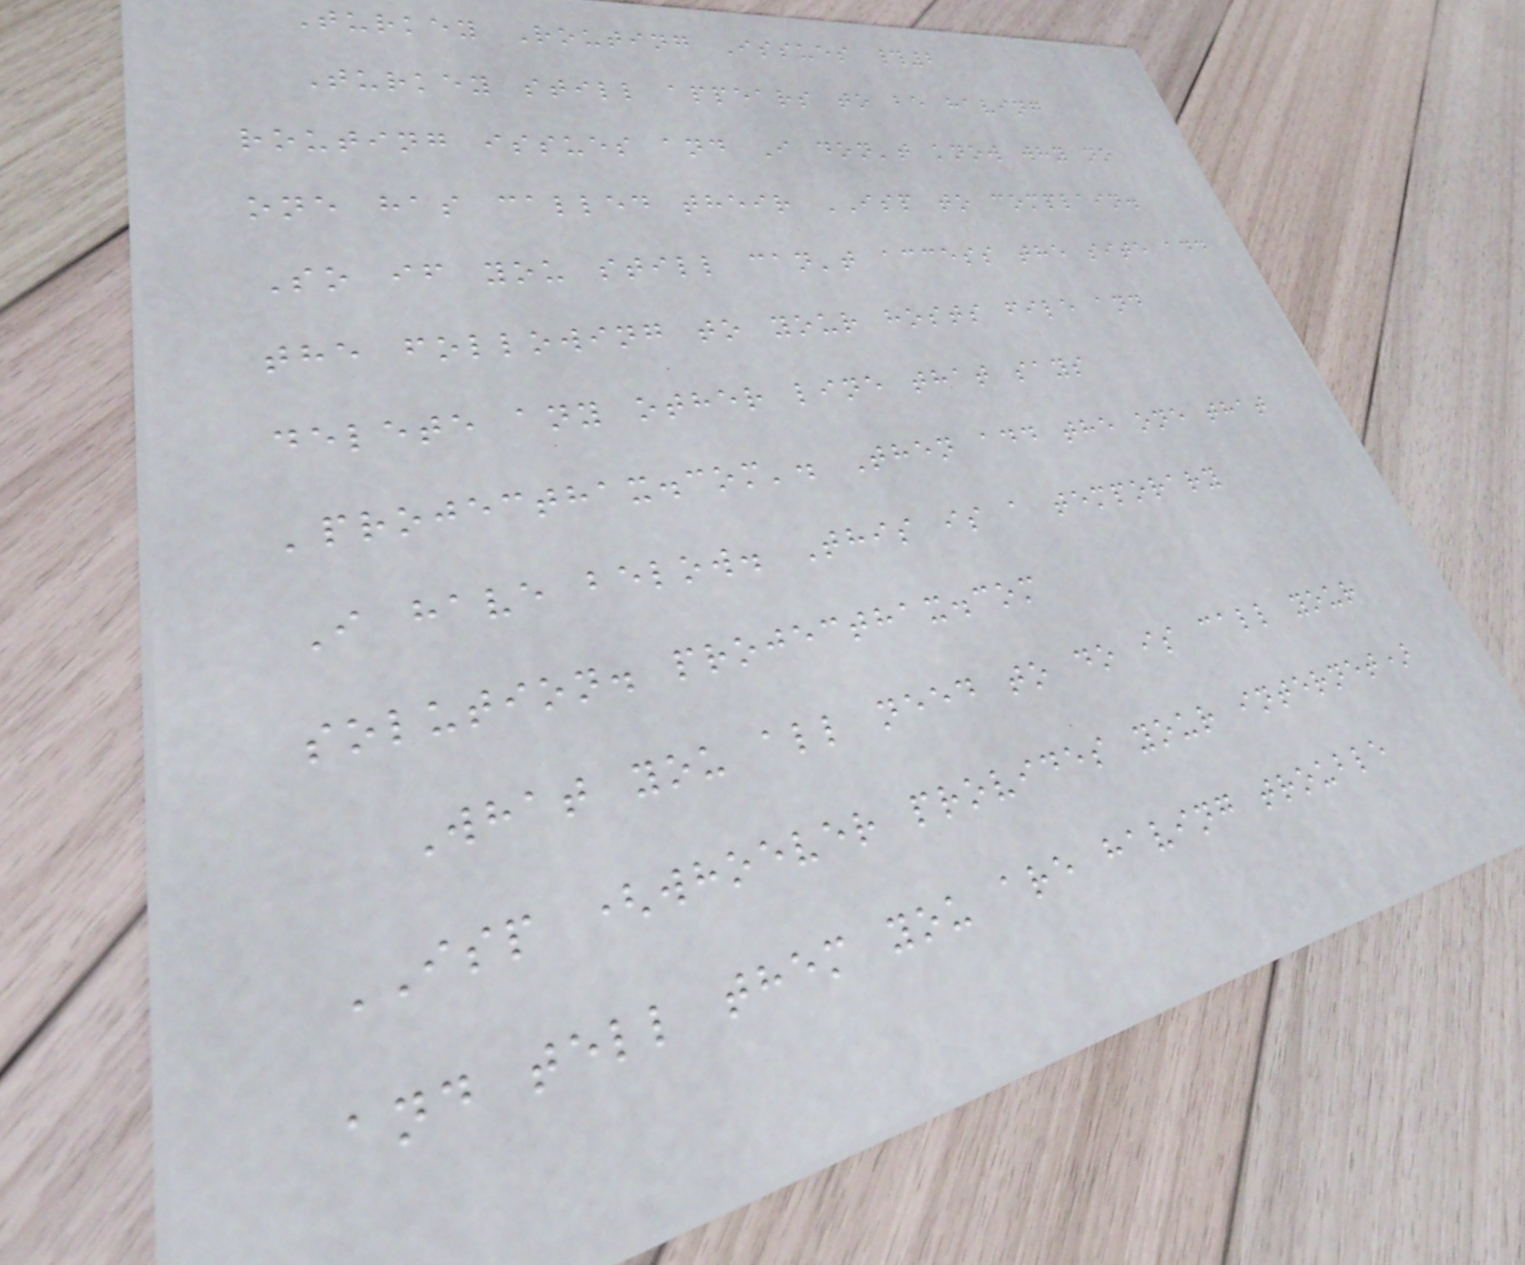Turkey Routing Issues #2
Turkey still appears to be having
routing issues and I don't know why no
one has called their ISP to complain.
So if you still can't access the site add
the following to your hosts file and
delete any other line that says
'projecthax.com'. Then add the one that
I have below. This is a temporary
solution. projecthax.com
What you all need to do is call your
ISP (whoever provides your internet)
and tell them you are having trouble
